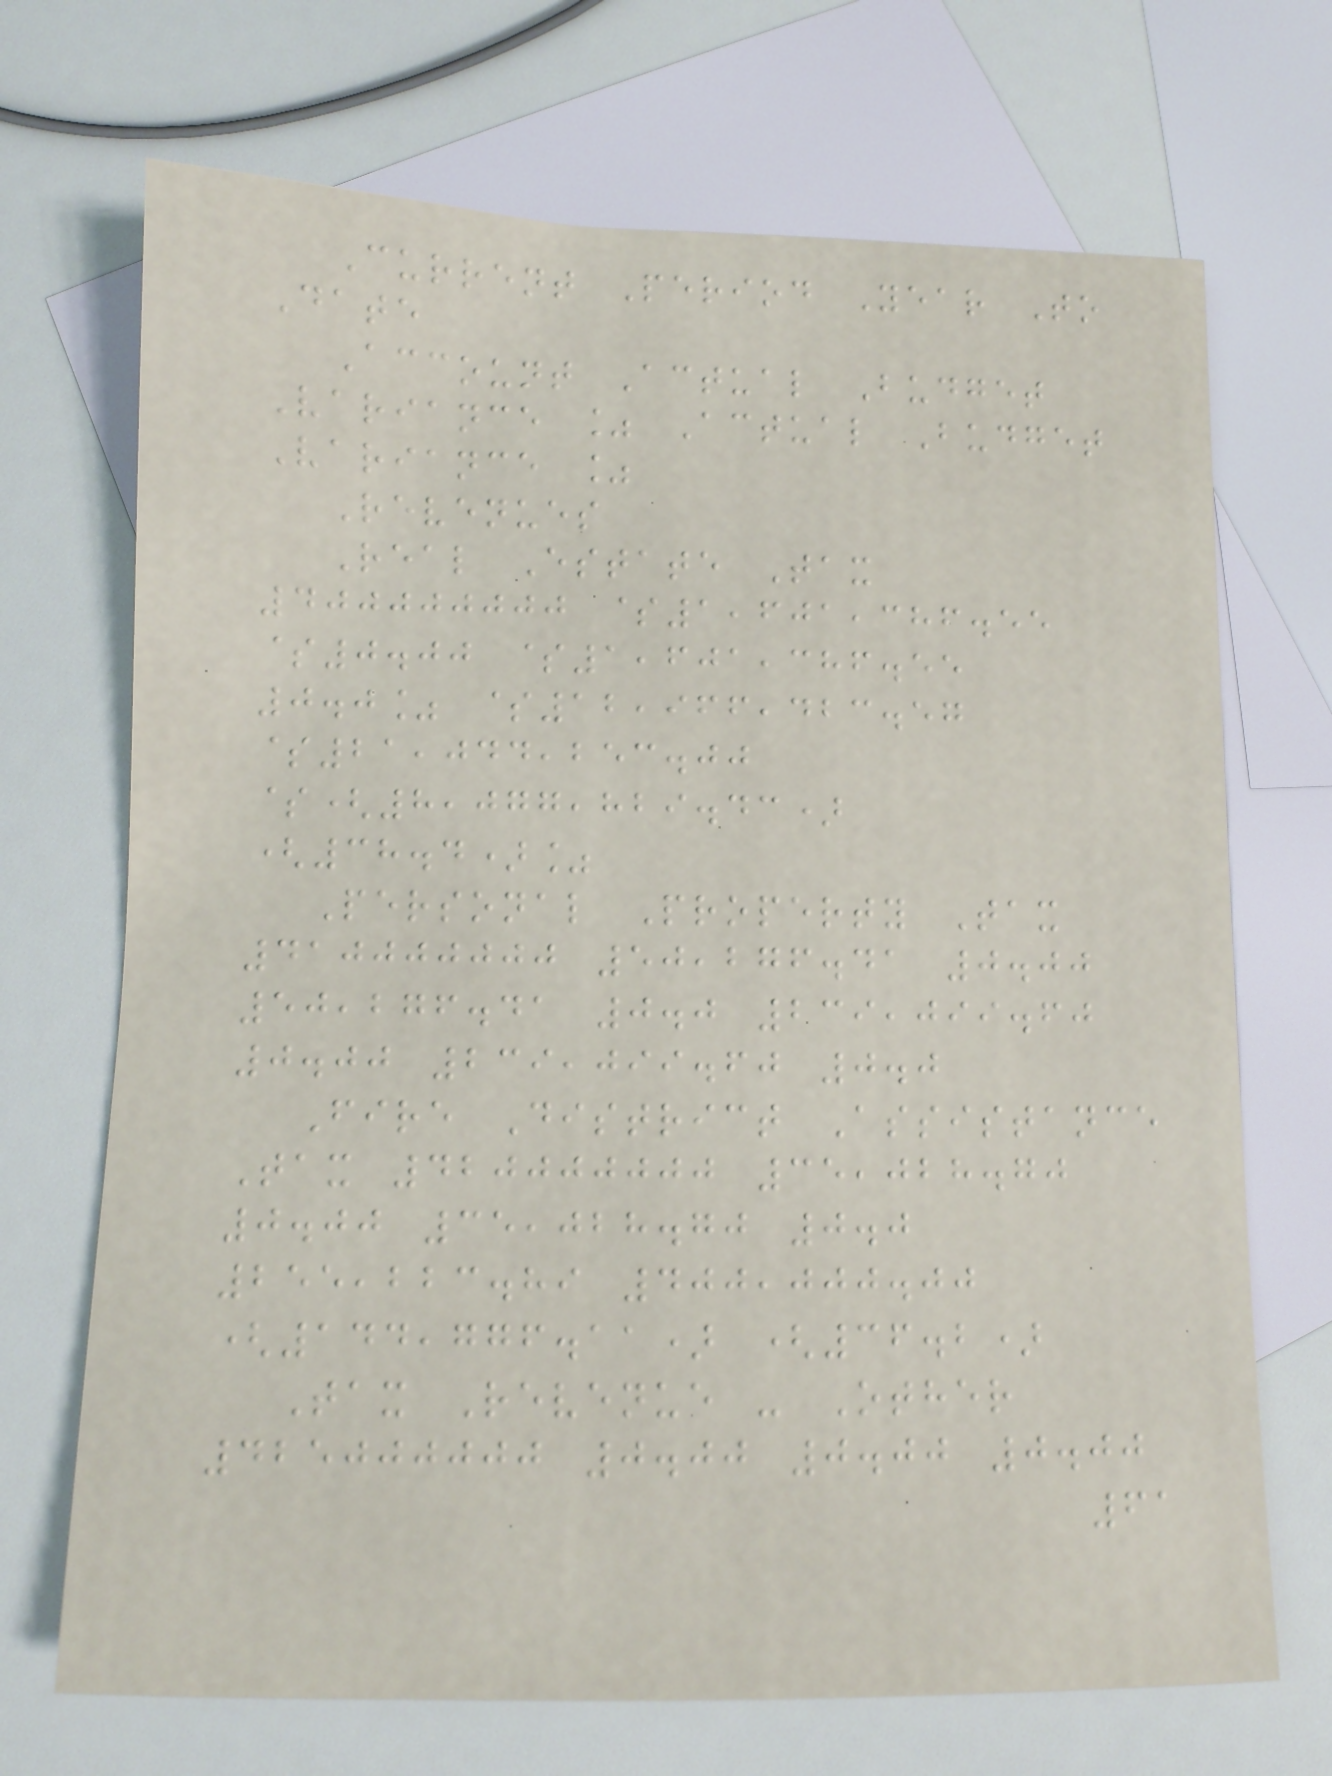Current Period Year To
Date
Account Actual Budget
Variance % Actual Budget
Variance %
Revenues
Real Estate Tax
400000000 $1,601,386.55
$0.00 $1,601,386.55
0.0% $12,966,423.57
$21,044,253.00
$(8,077,829.43)
(38.4)%
Personal Property Tax
410000000 50,276.41 0.00
50,276.41 0.0 239,099.60
0.00 239,099.60 0.0
Fire District Assistance
Tax 420000000 35,028.70
0.00 35,028.70 0.0
255,223.89 400,000.00
(144,776.11) (36.2)
Tax Revenue - Other
425000000 0.00 0.00 0.00
61
